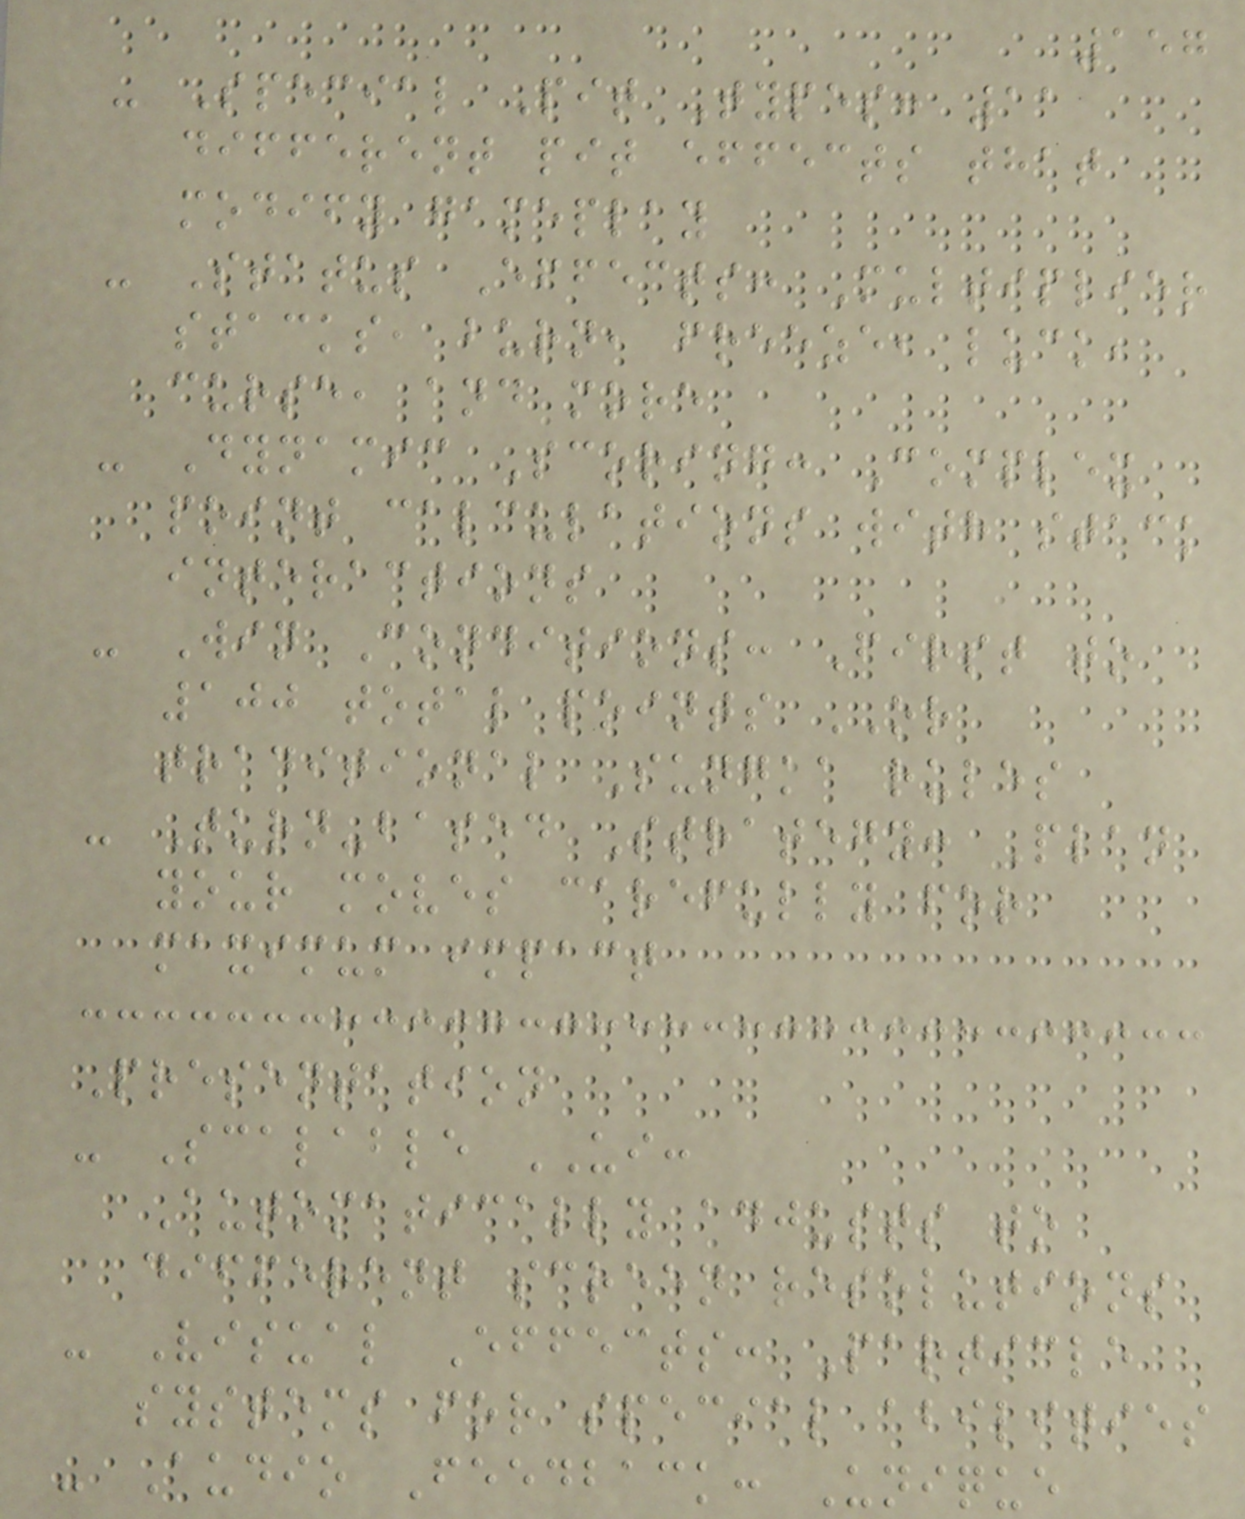157
- Special Pit Types: 11
different pit effects that
modify gameplay
- Status Effects: Multiplier
stacks, burn, freeze, luck,
curse, and more
- Dynamic Scoring: Complex
point calculations with stack
interactions
- Win Conditions: First to
100 total points OR
traditional Sungka rules
- Turn-based Strategy: Plan
your moves carefully for
maximum impact
Presentation
- Scalable UI:
Automatically adjusts to
different screen resolutions
- Visual Effects: Particle
systems for special abilities
- Audio Feedback: Unique
